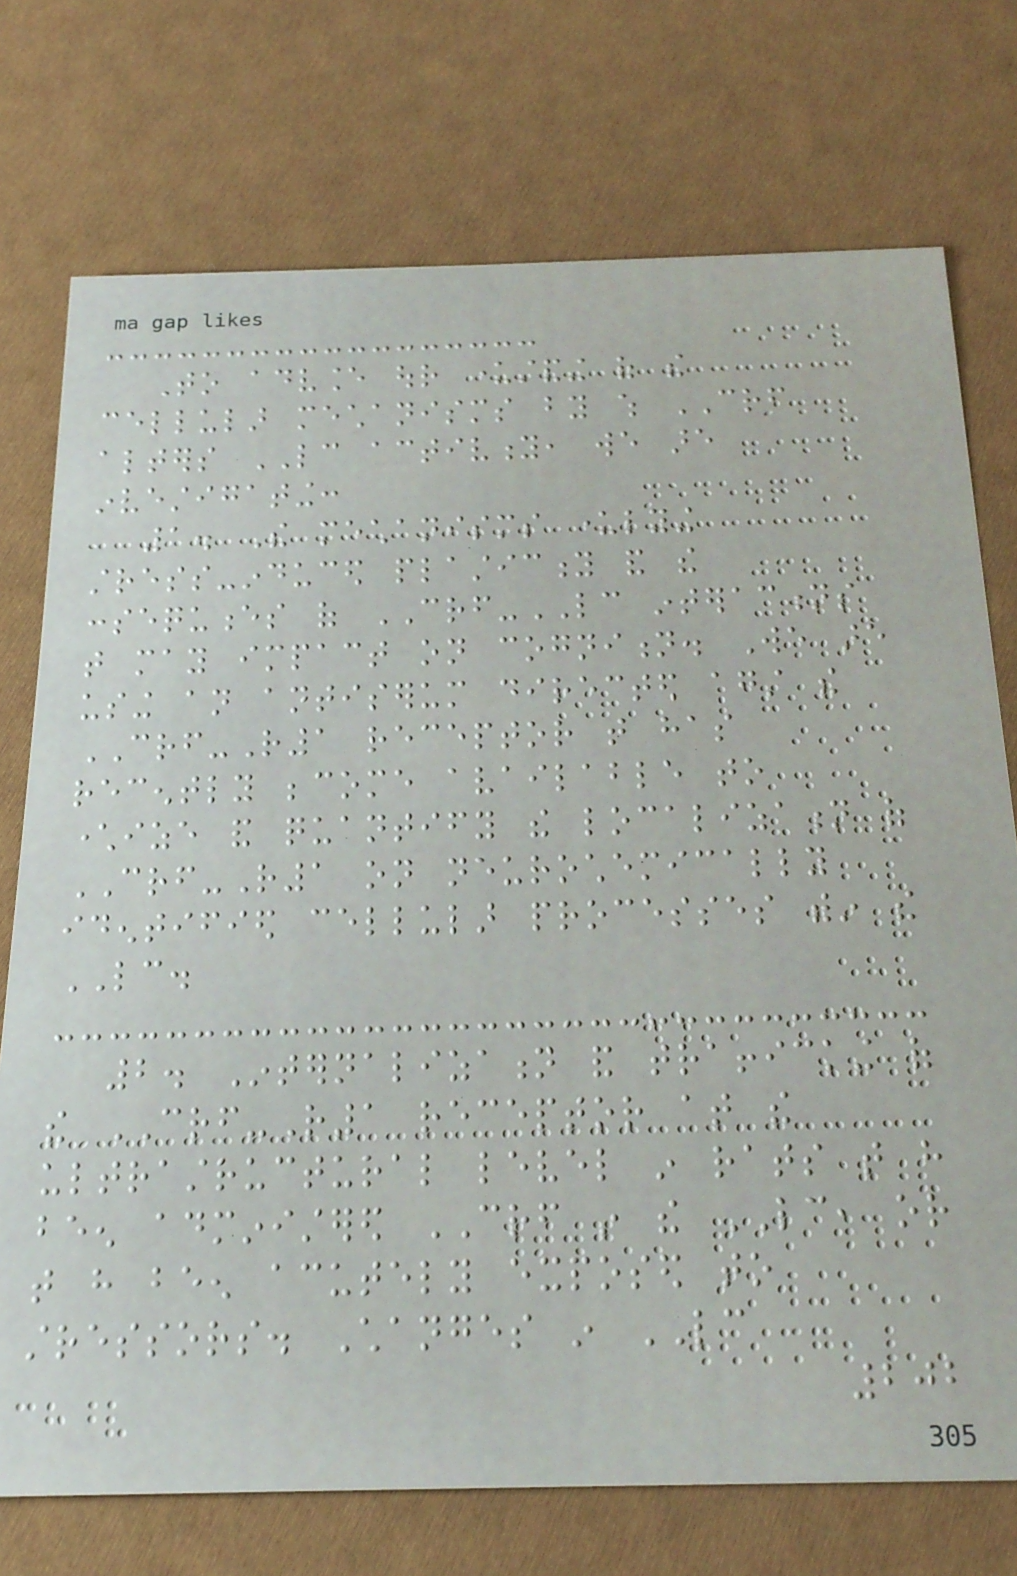To advance our understanding of the
cellular mechanisms by which CRF
alters LC activity, we are
investigating:
1. The mechanisms underlying
stress-induced plasticity and the
consequences of CRF-LC interactions
that may impact on cognition. We are
using an antiserum directed against the
CRF-R1 receptor that has
recently become available to
characterize and quantify the localization of
CRF-R1 on neurochemically
identified cellular processes within the
LC.
2. Internalization and trafficking of
the CRF-R1 receptor at the
ultrastructural level in rats that have
been administered CRF in the LC, or
that have been acutely exposed to
stressors. Changes in LC
202
